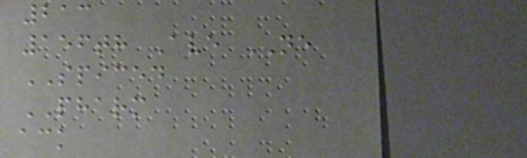213
156th Ave NE
SPICED
PHARM
ack
